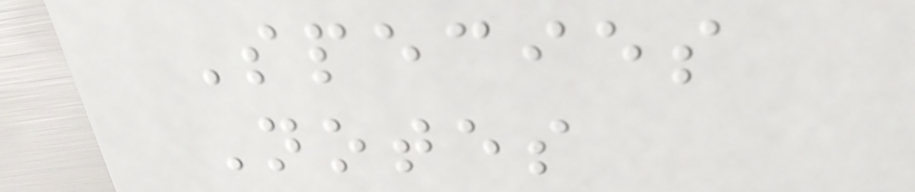Species
Notes
